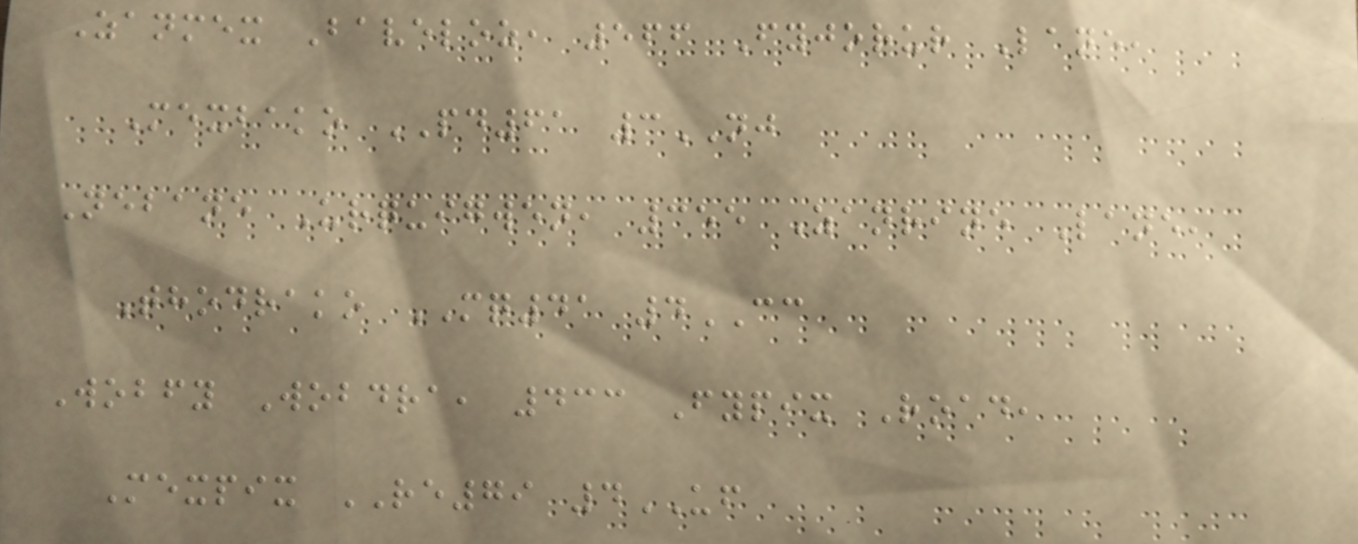Zanmex Baveloz, 566 Fyjorur Lane,
Mexbako PD61 3NJ
Nebane Urquigwen, 355 Zanrine Lane,
Thodrako MQ41 4CC
Wobfy Wobdra, 433 Fypix Road,
Mexpix RE79 4UF
